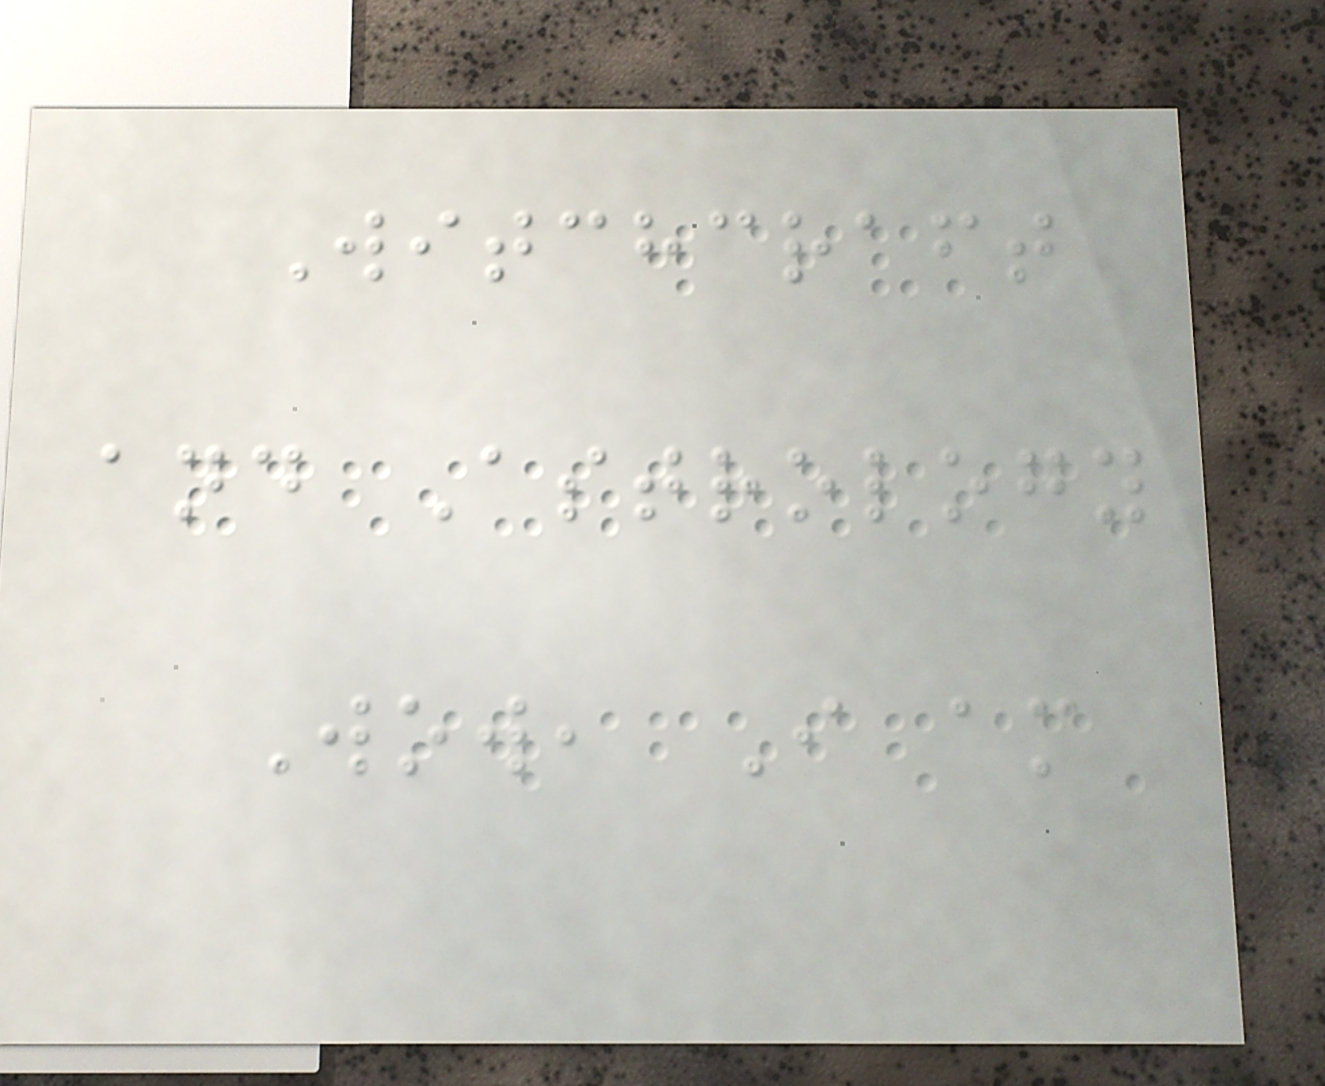Witchcraft
and Astrology
Wow, I am
